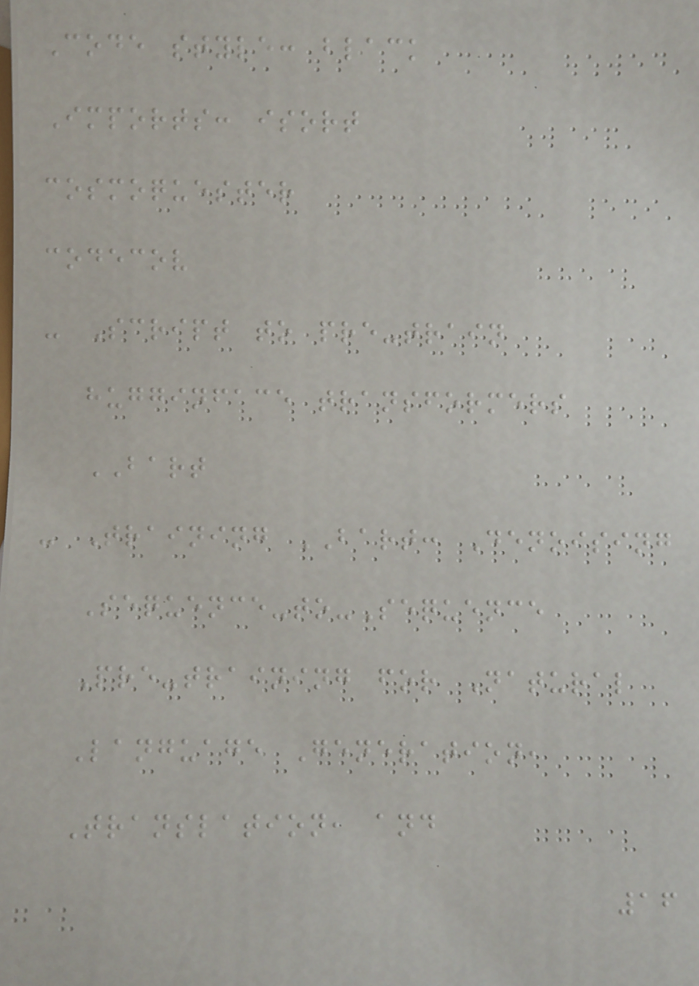Code style: black
Imports: isort
cosmoquester
codecov
- Script to pre-train
hugginface transformers
BART
- Training BART: Denoising
Sequence-to-Sequence
Pre-training for Natural
Language Generation,
Translation, and
16
